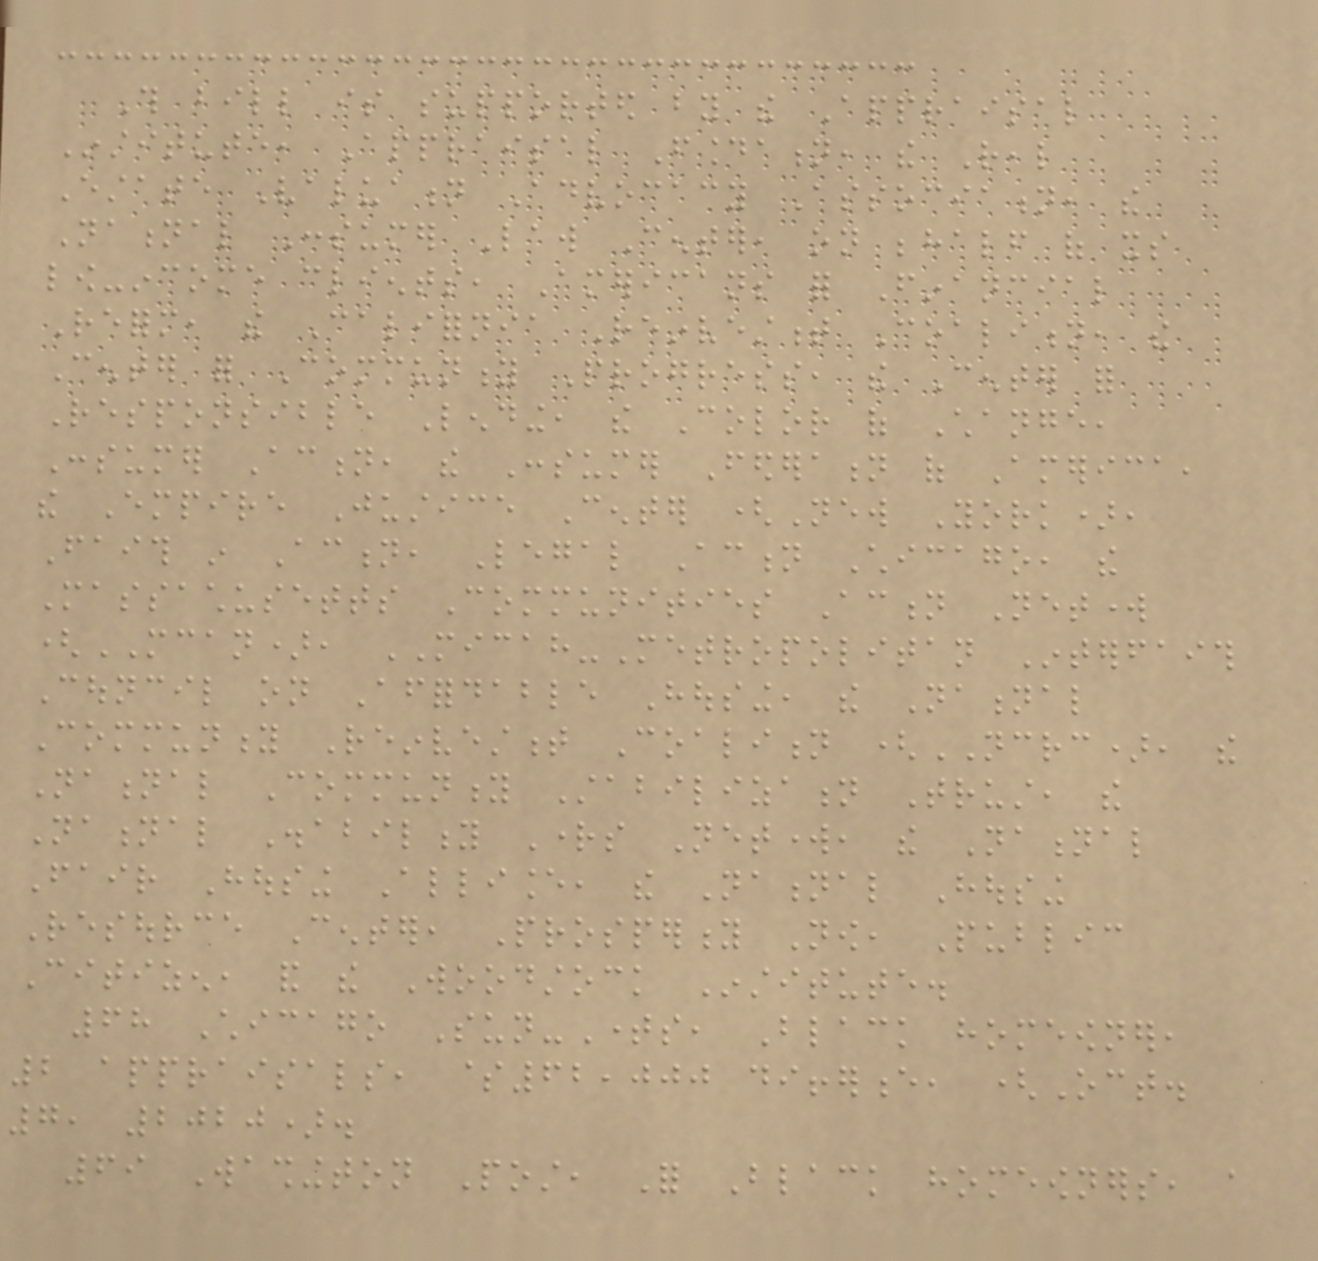This bill is supported by the Appraisal
Institute, Appraisal Foundation, the Real
Estate Valuation Advocacy Association, the
National Consumer Law Center, on behalf of its
low-income clients, Americans for Financial
Reform, the California Reinvestment Coalition, the
Center for Community Progress, the Center for
Responsible Lending, the Color of Change,
Consumer Action, the Consumer Federation of America,
the Empire Justice Center (New York),
Faith in Action, Legal Action Chicago, the
Massachusetts Communities Action Network
(MCAN), MICAH-Metropolitan Interfaith
Council on Affordable Housing, the National
Community Reinvestment Coalition (NCRC), the
National Community Stabilization Trust, the
National Disability Rights Network, the National
Fair Housing Alliance, the National Housing
Resource Center, Prosperity Now, Public
Citizen, and the Woodstock Institute.
68 Chicago Sun-Times, Black homeowner,
2 appraisals, $62,000 difference, (Oct.
7, 2020).
69 Washington Post, For Black homeowners, a
